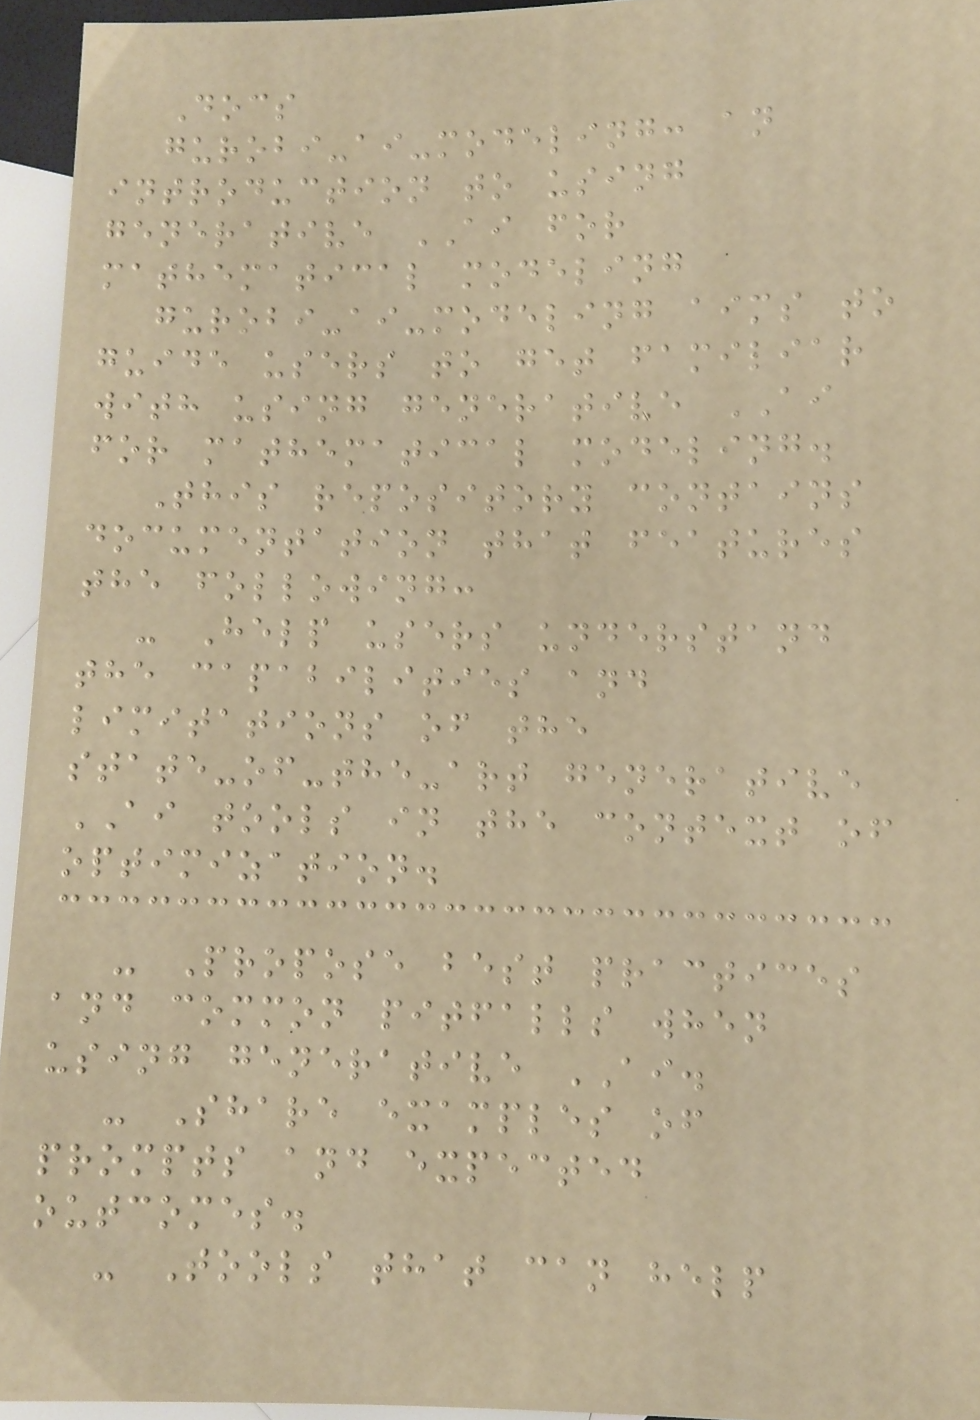Docs
gurobi-ai-modeling: an
introduction to using
generative AI for
mathematical modeling
gurobi-ai-modeling aims to
guide users to get familiar
with using generative AI
for mathematical modeling.
This repository contains
documentation that features
the following:
- Help users understand
the capabilities and
limitations of the
state-of-the-art generative
AI tools in the context of
optimization.
- Propose best practices
and common pitfalls when
using generative AI.
- Share examples of
prompts and expected
outcomes.
- Tools that can help
